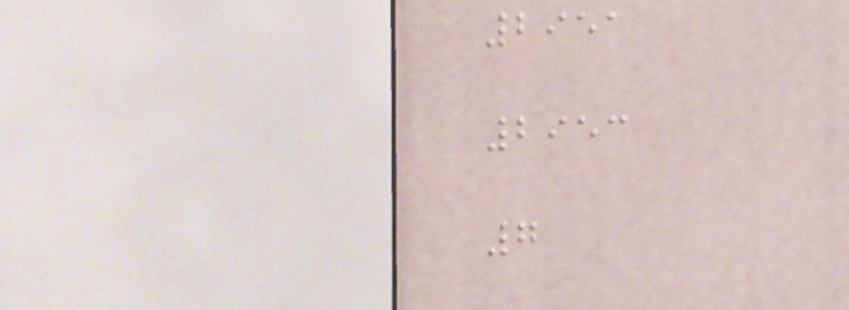2951
2953
7
